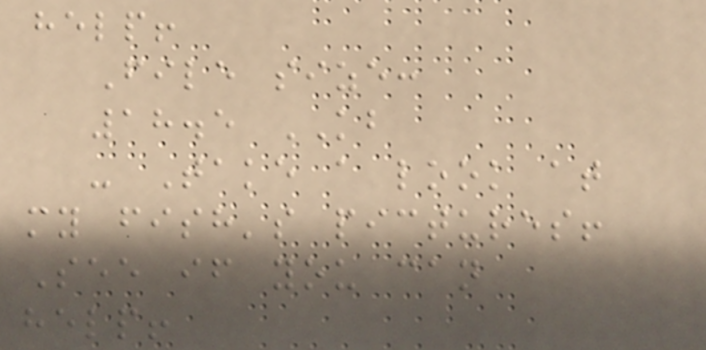help!
File size:
18.5 KB
- Take a look at
my fish's pictures!
See if you can
help!
